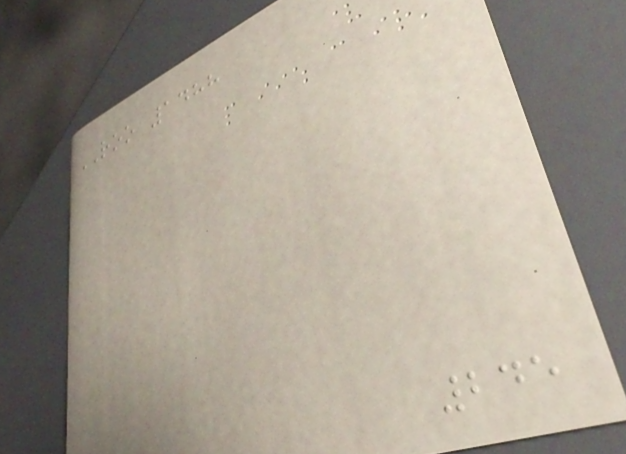ROO 1488
245
